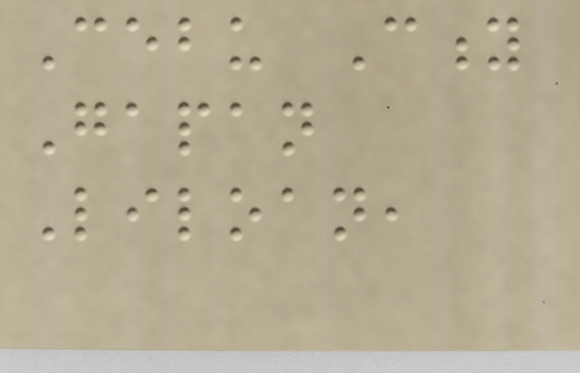Cebu City
Gapan
Liloan,
